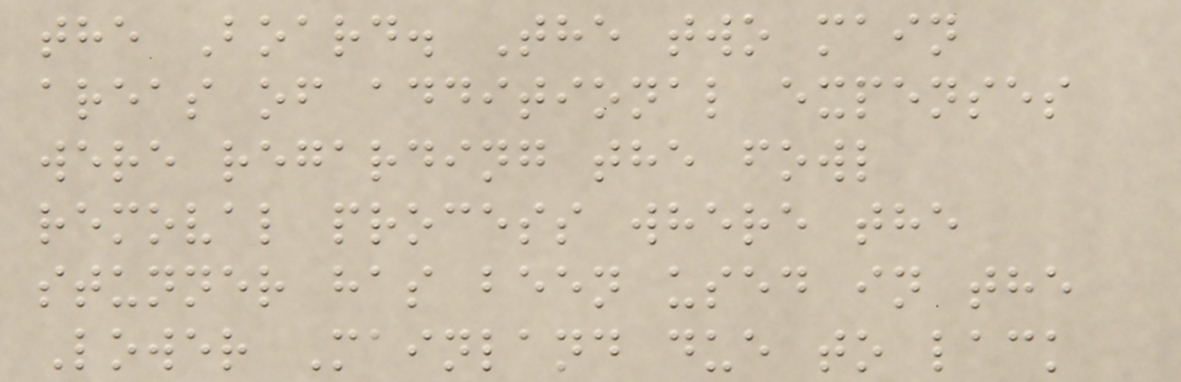the Board. The two main
areas of additional expenses
were regarding the fowl
removal process where the
stunner has been used in the
Lower Mainland due to lack
